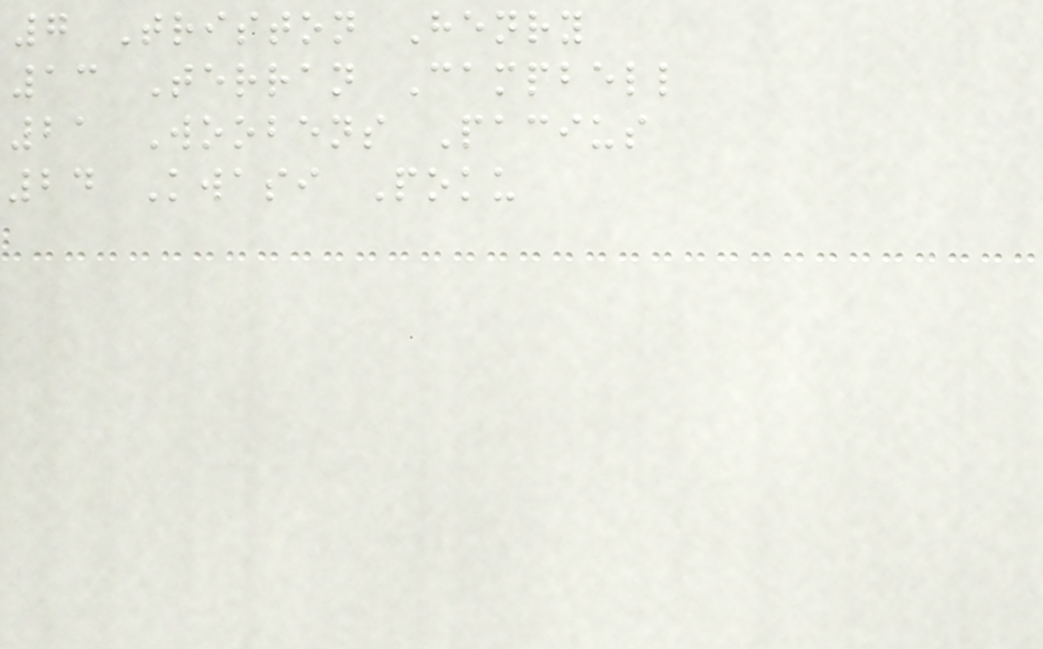7 Triston Henry
13 Terran Campbell
21 Woobens Pacius
24 Kwasi Poku
